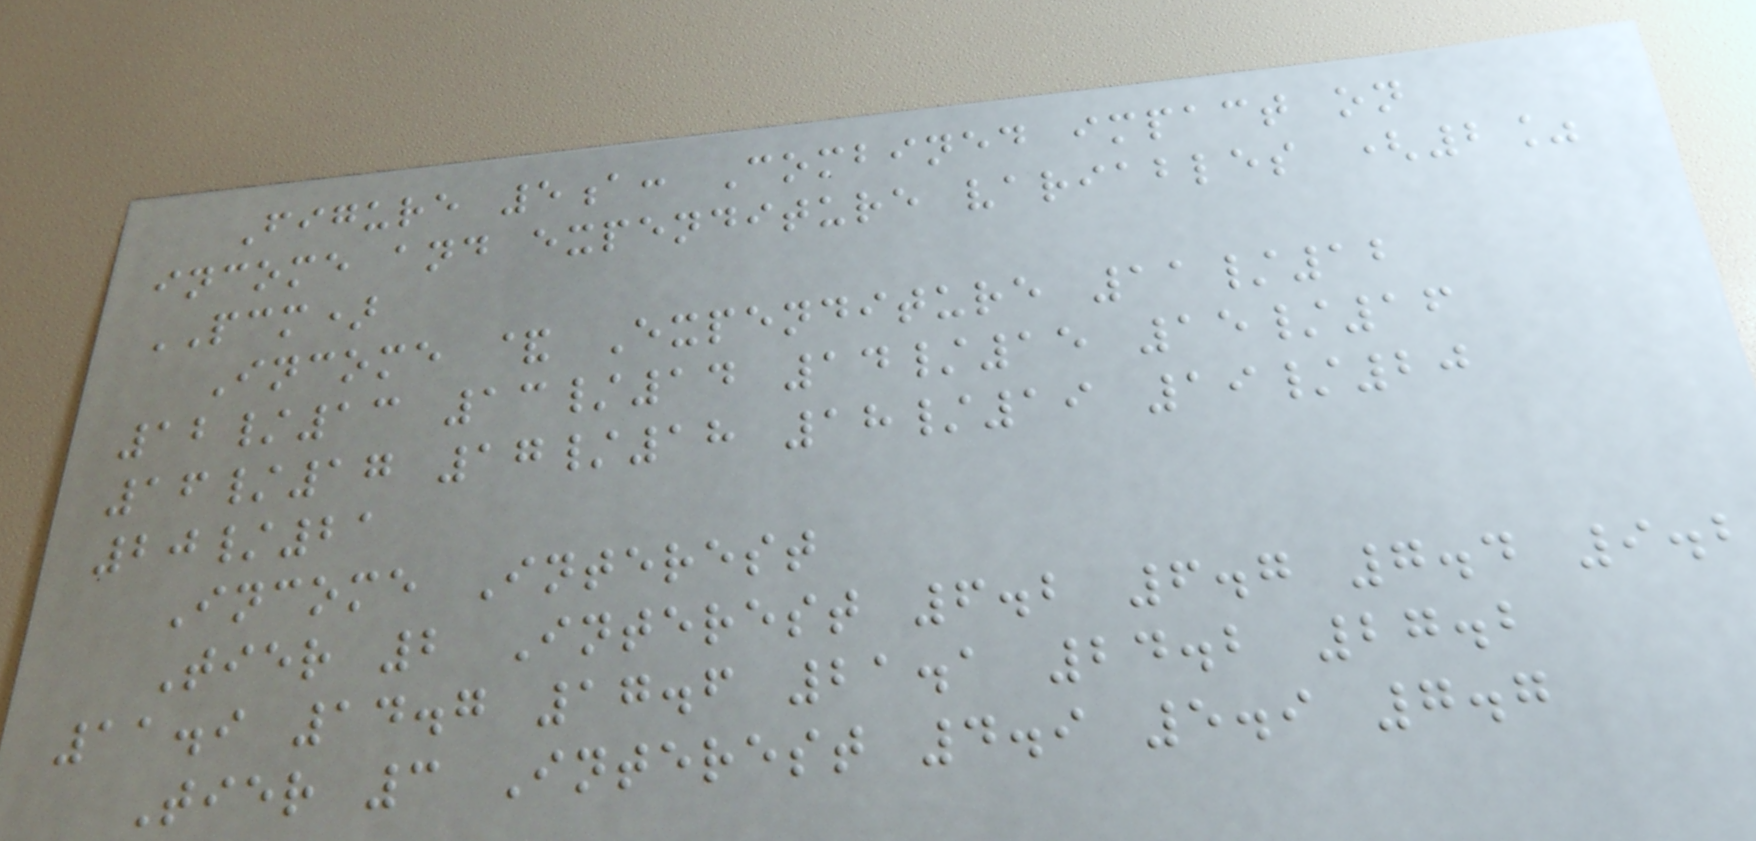Figure 5a: Combined impact on
income and expenditure variables (2%
PCM)
Income & Expenditure 11/12
12/13 13/14 14/15 15/16
16/17 17/18 18/19 19/20
20/21
Income Interest
Tier 2 Interest 6.2 6.7 7.4 9.2
11.9 14.7 17.6 21.1 24.2 27.2
Tier 3 Interest 4.9 5.9 7.7
